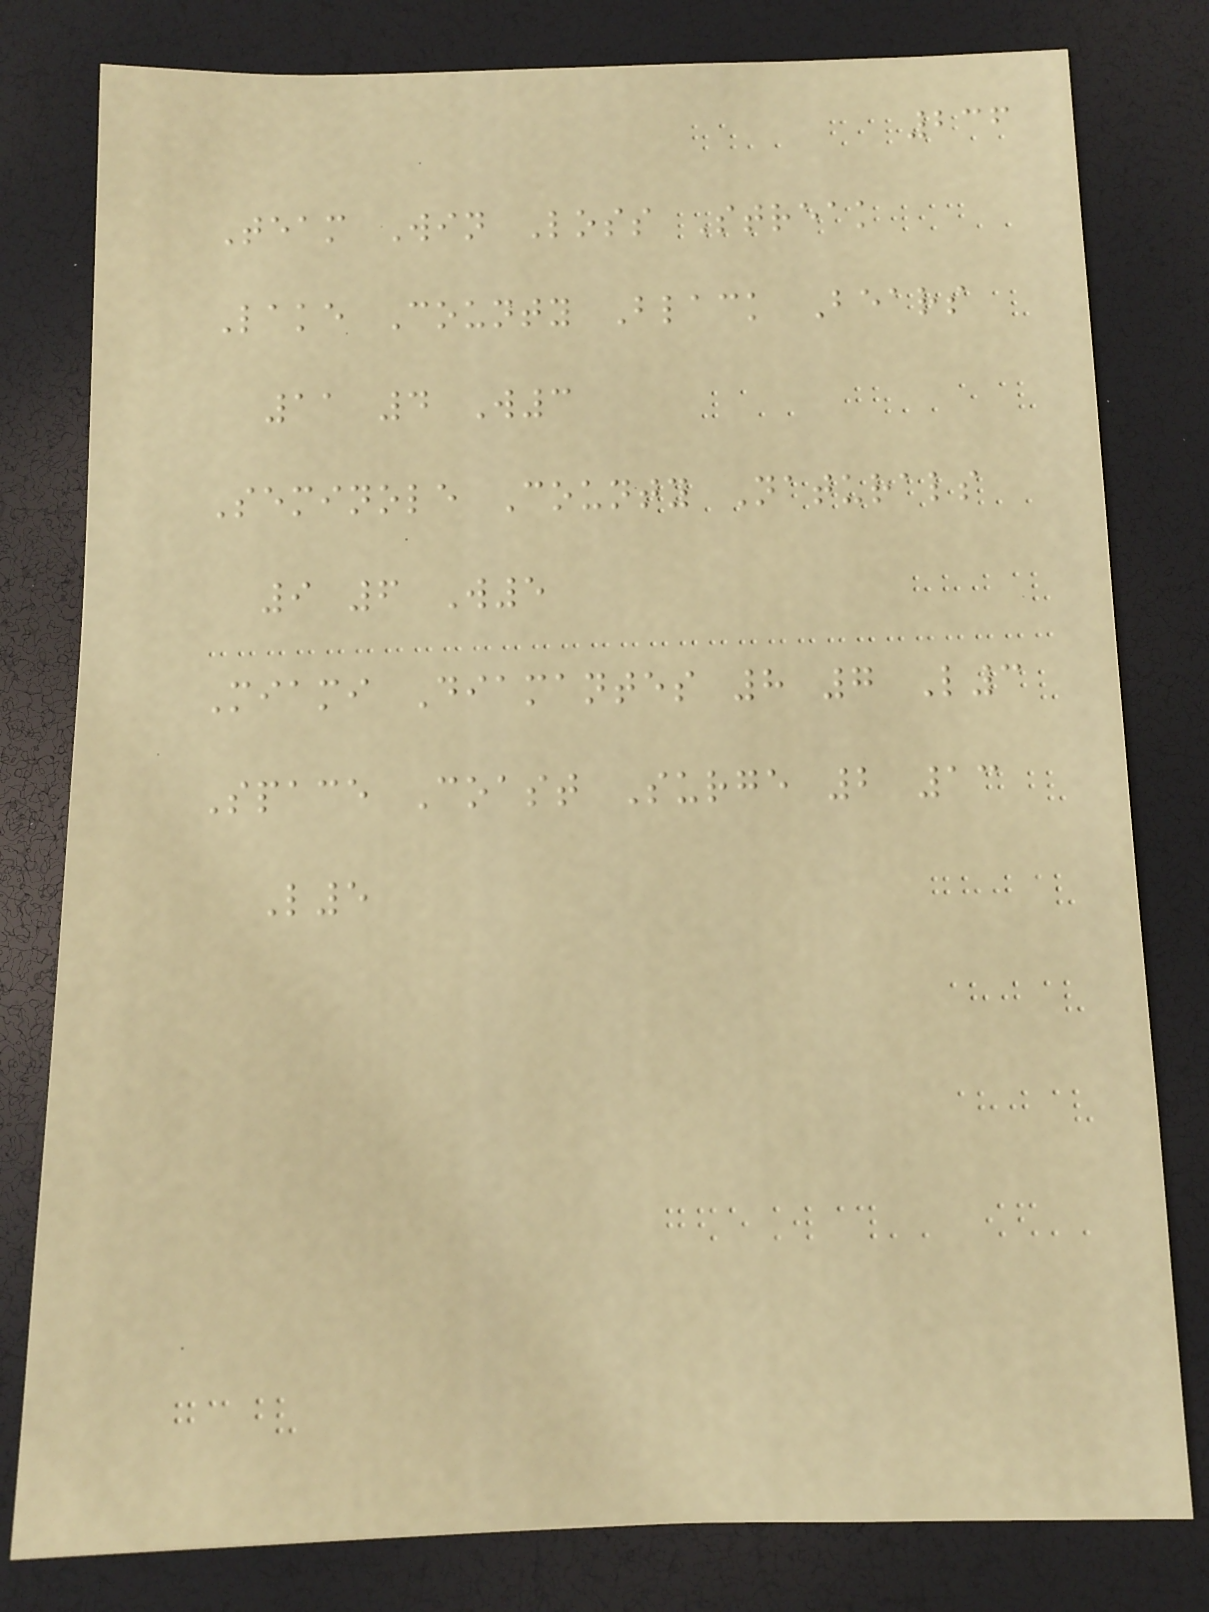236
Team Win Loss Streak
Lake County Black Bears
11 4 W3
Seminole County Naturals
9 6 W5
Miami Diamantes 8 7 L3
Space Coast Surge 2 13
L5
